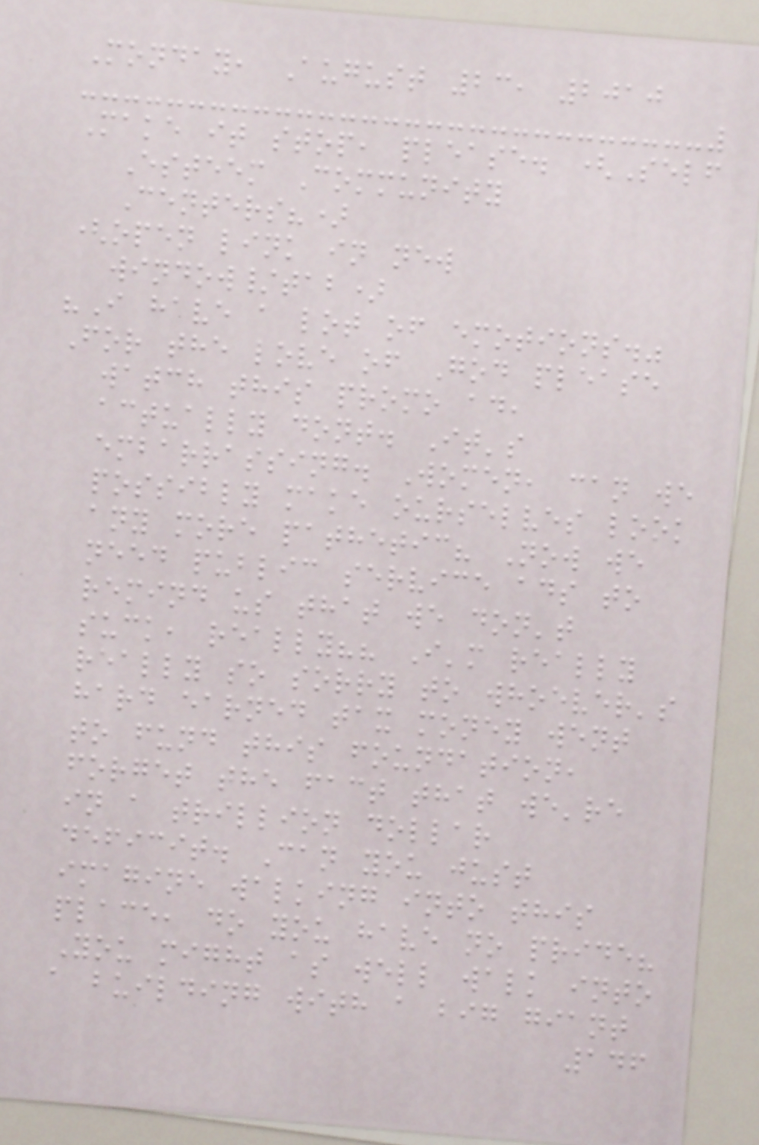Monday, August 23, 2010
Make it stop, please. (Self
Esteem Community
Centers?)
(open link in new
window/tab)
"I have a lot of emotions."
For the love of God please
watch this promo ad,
actually dont. It's
embarrassing. Women, can we
possibly make ourselves look
any more pathetic? Now we
need public service ads to
remind us that we don't
suck, really?? I'm really
really so sorry to whoever's
hard earned tax money went
to fund this foundation,
forget the fact that we're
in a trillion dollar
deficit. Can you just
imagine walking into this
place, do you have no pride?
You might as well walk into
a building with a big giant
146
